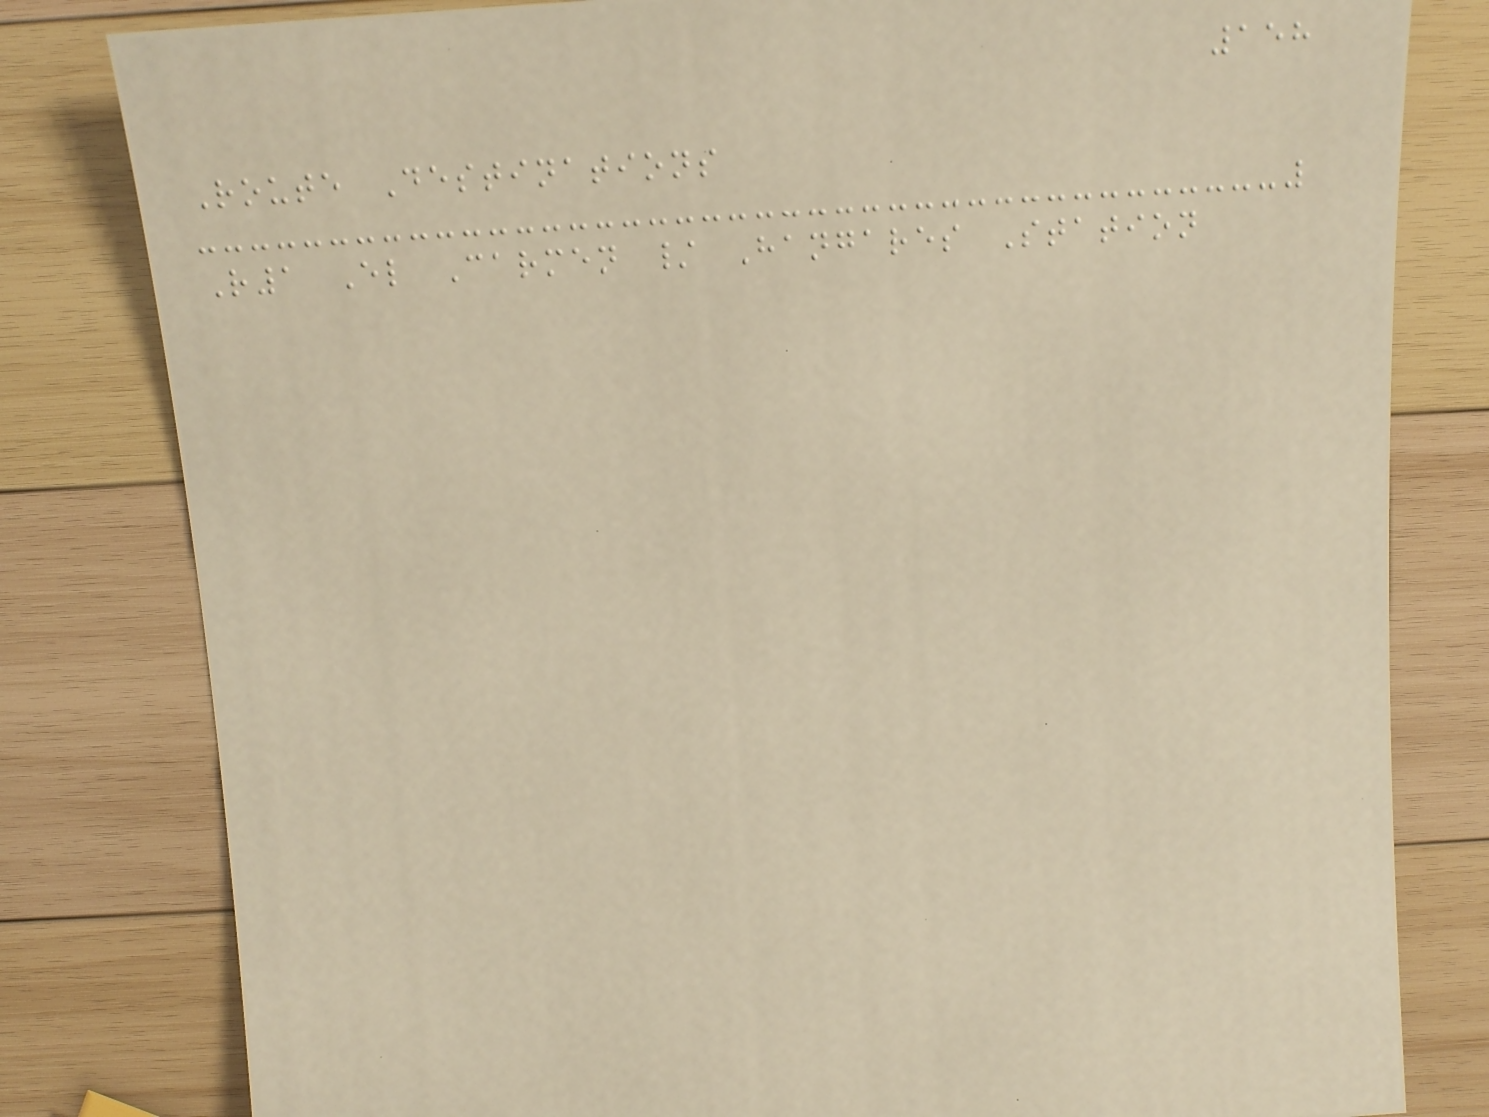158
Route Destinations
R1 El Carmen / Hangares Station
